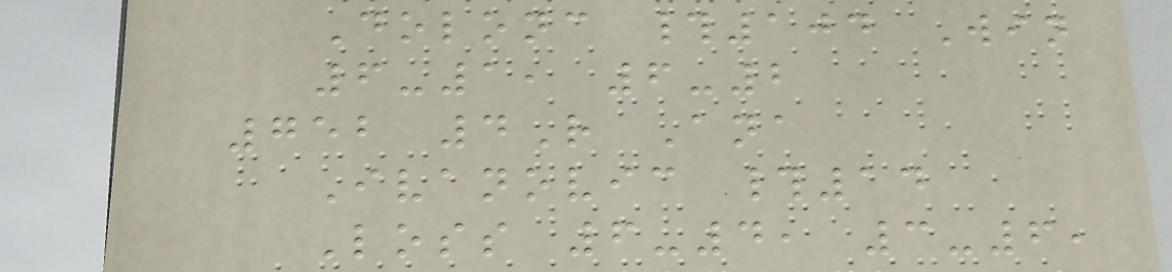Dolonc #104 Win
6-1, 6-2
752 4R Ana
Ivanovic #14
Loss 6-4, 3-6,
